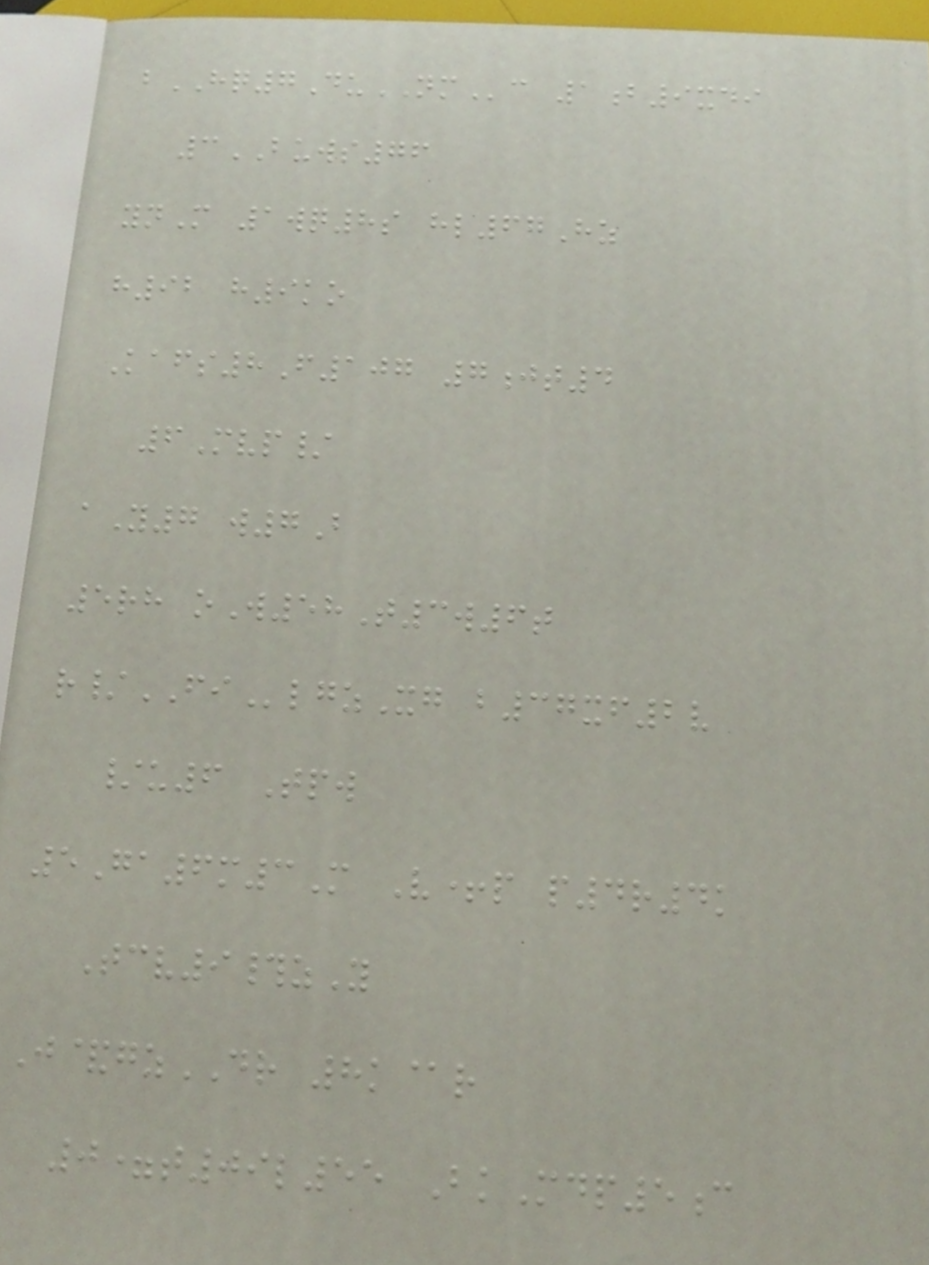bHQ7DuNMc 1b9xdi
3BUWS76
ynM 1wq8s hl67Hz
h92 h9ko
Kafs8F107 7jt4
6Mvp/
aY7 w7B
5rh oW58T3w6t
r/FIlgzXg b37xf2v
/u6 Tpw
5Ga6m3M V+p p4r4k
Tcv9#zY
J&gzDR 8k@r
0=t09l55 BkMdp5c
